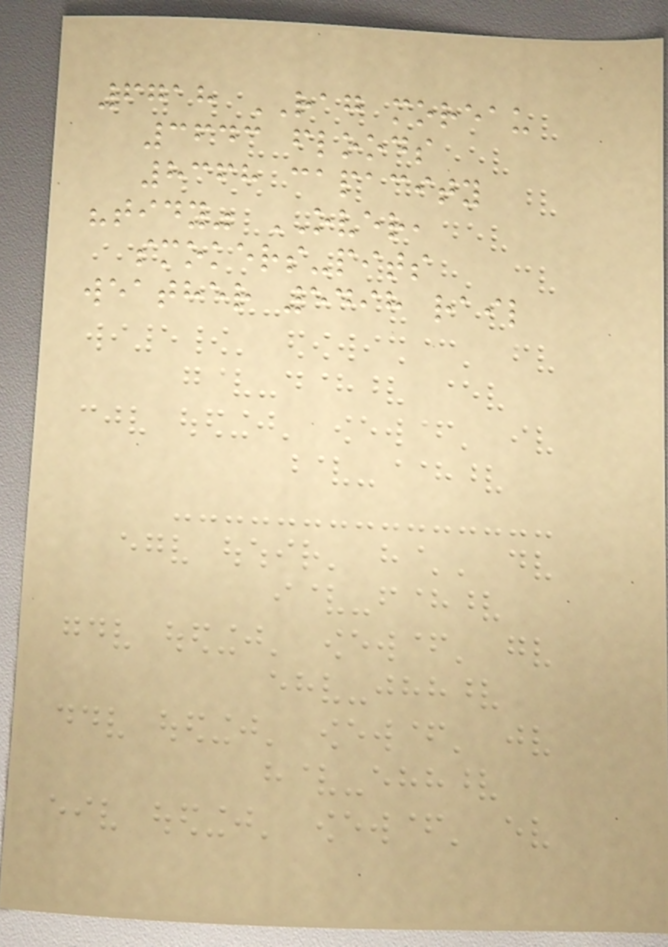6718 RAG moreau
3643 floods
8368 capacity
"tidy" OVER,
smokers-pits
weather 5498 rail
